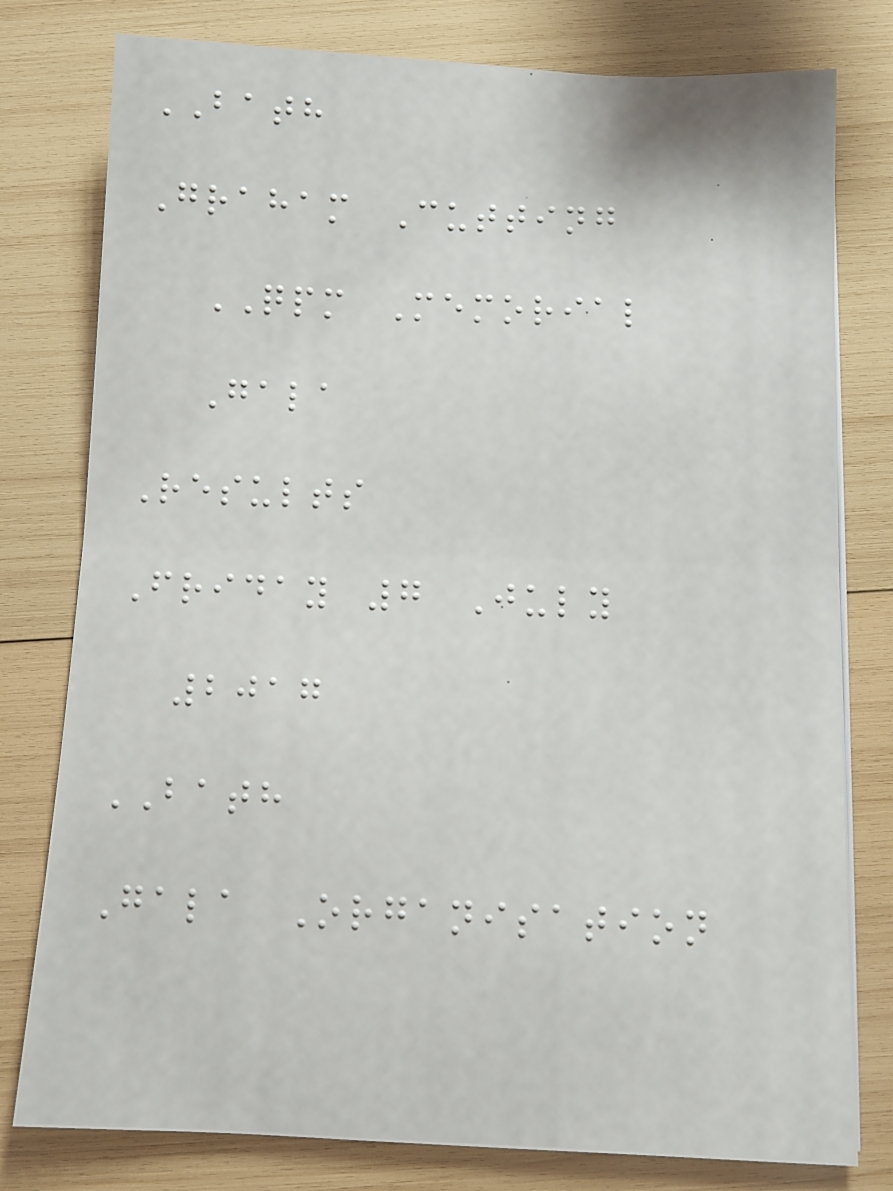BATH
Graham Cutting
QPM Memorial
Gala
Results
Friday 7 July
2017
BATH
Gala Organisation
